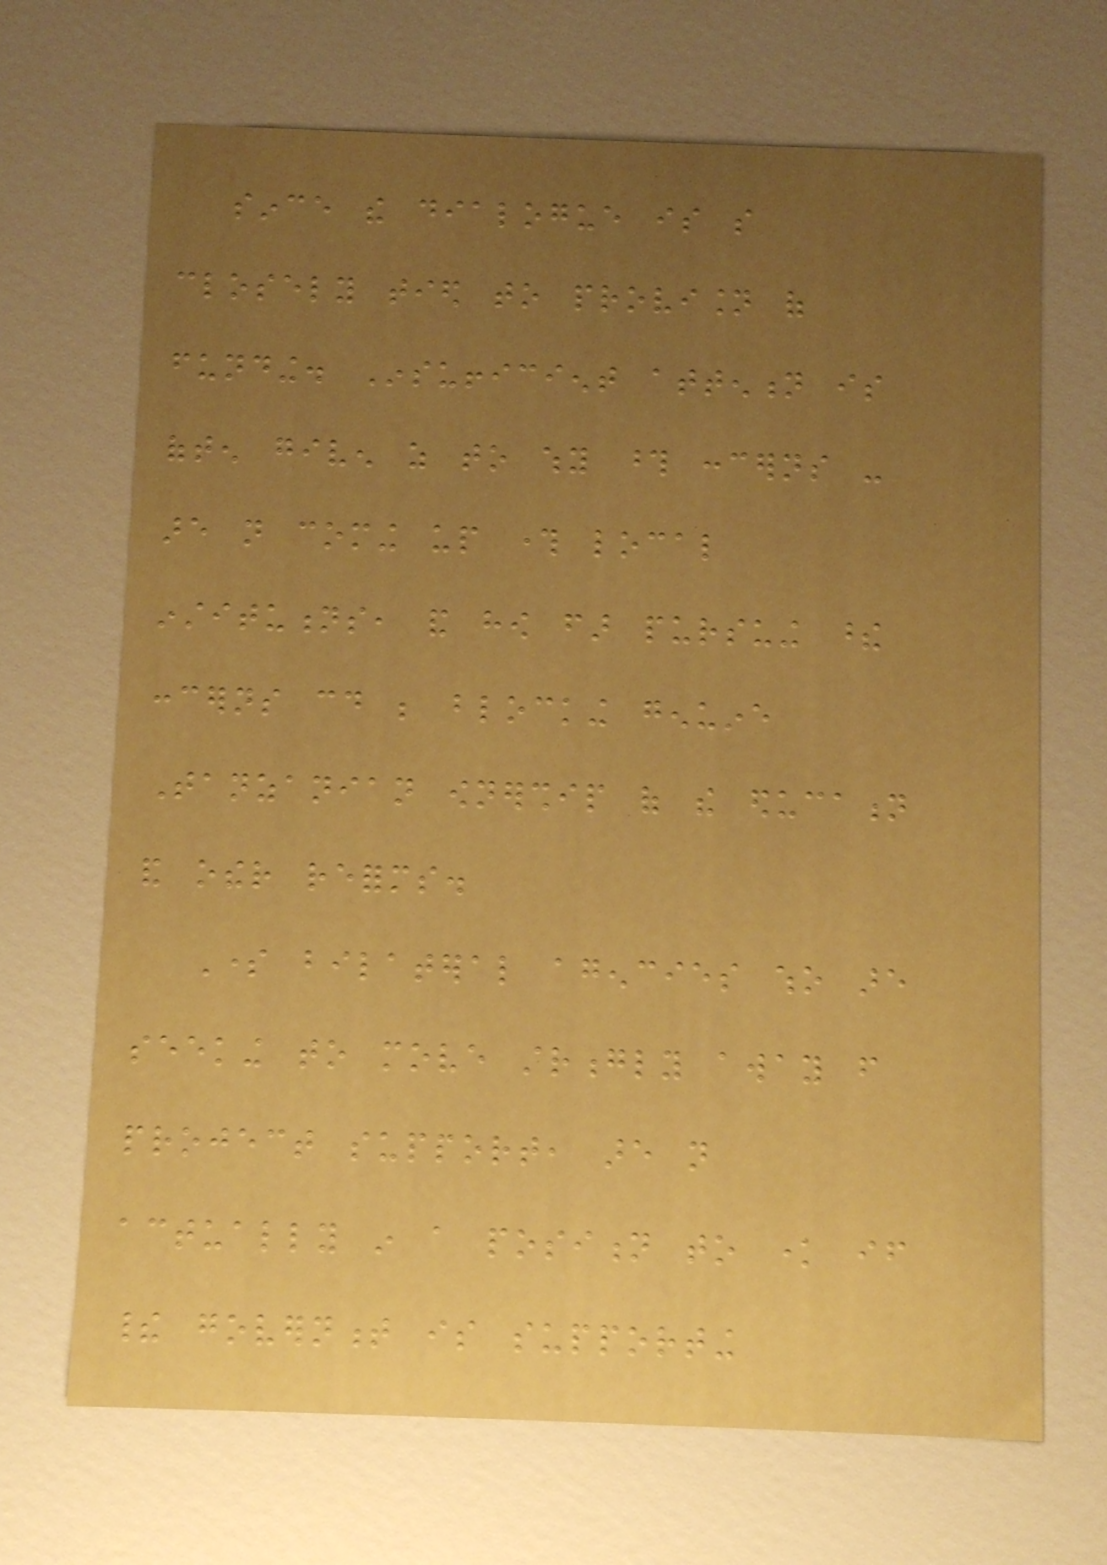since the dialogue is so
closely tied to provision of
funding. Insufficient attention is
often given as to why those concerns -
are not coming up through local
institutions, and how far pursuing these
concerns could be blocking genuine
Tanzanian ownership of the education
and other reforms.
Some bilateral agencies who are
seeking to move strongly away from
project support, are not
actually in a position to know if
their government is supporting
